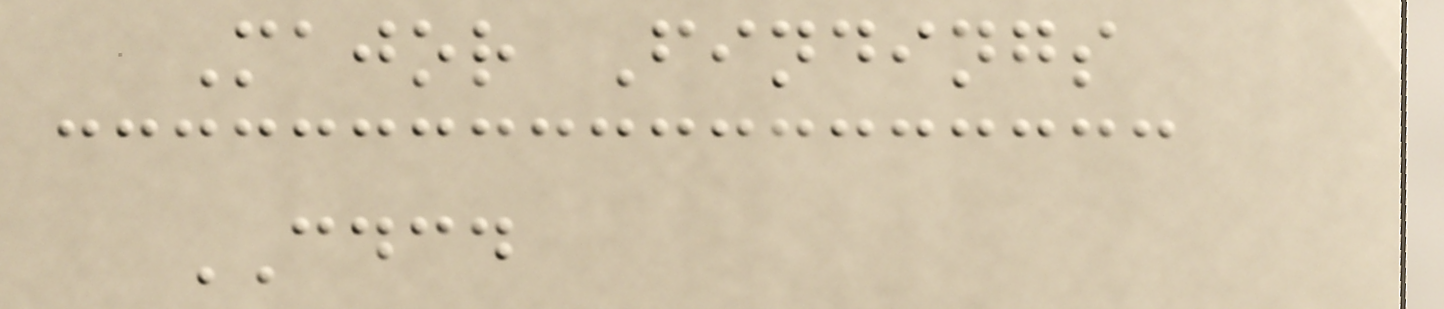Major Findings
CDCD
